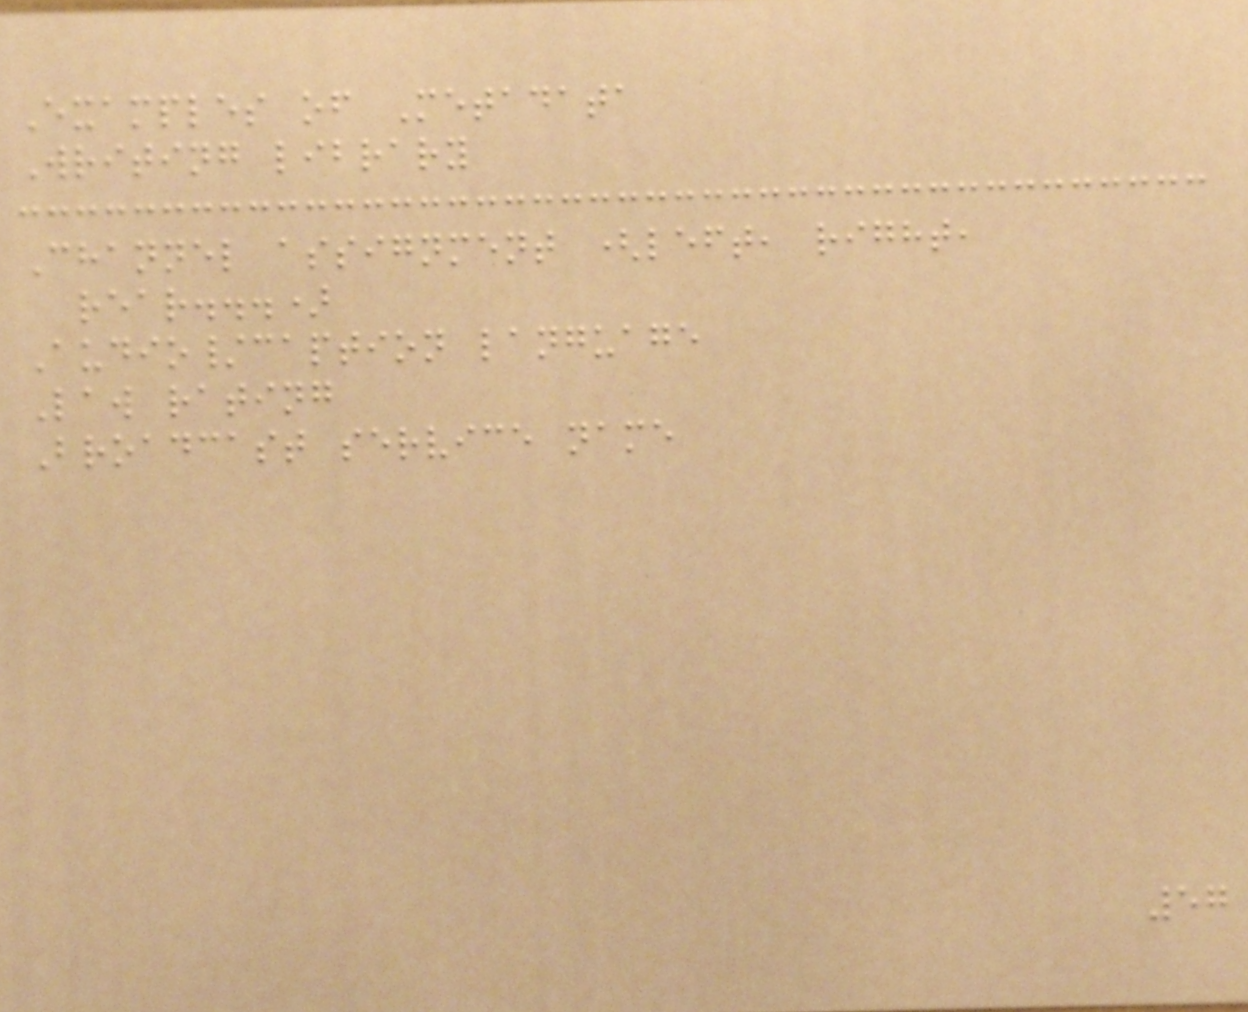Examples of Metadata
Writing library
Channel assignment (left, right,
rear...)
Audio/caption language
Law rating
Broadcast service name
57
